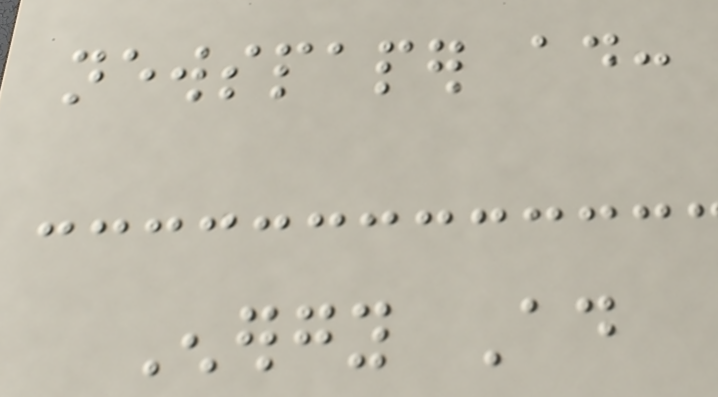newspaper ad:
Energy Ad
